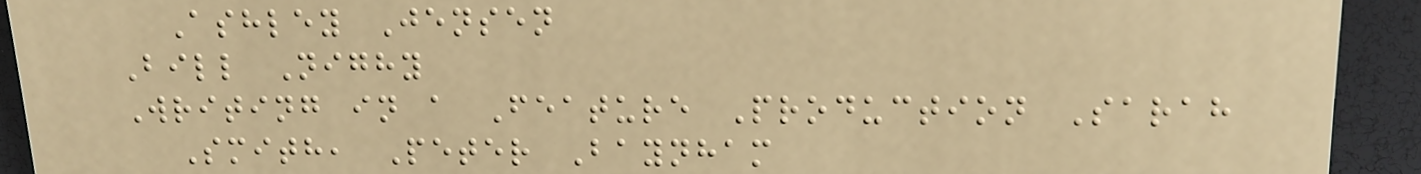Ashley Jensen
Bill Nighy
Writing in a Feature Production Sarah
Smith, Peter Baynham
